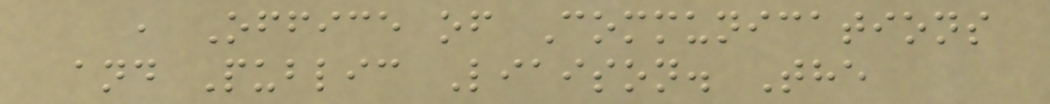, Office of Communications
and Public Liaison. The
